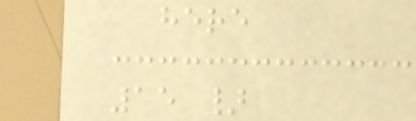here
15 }
